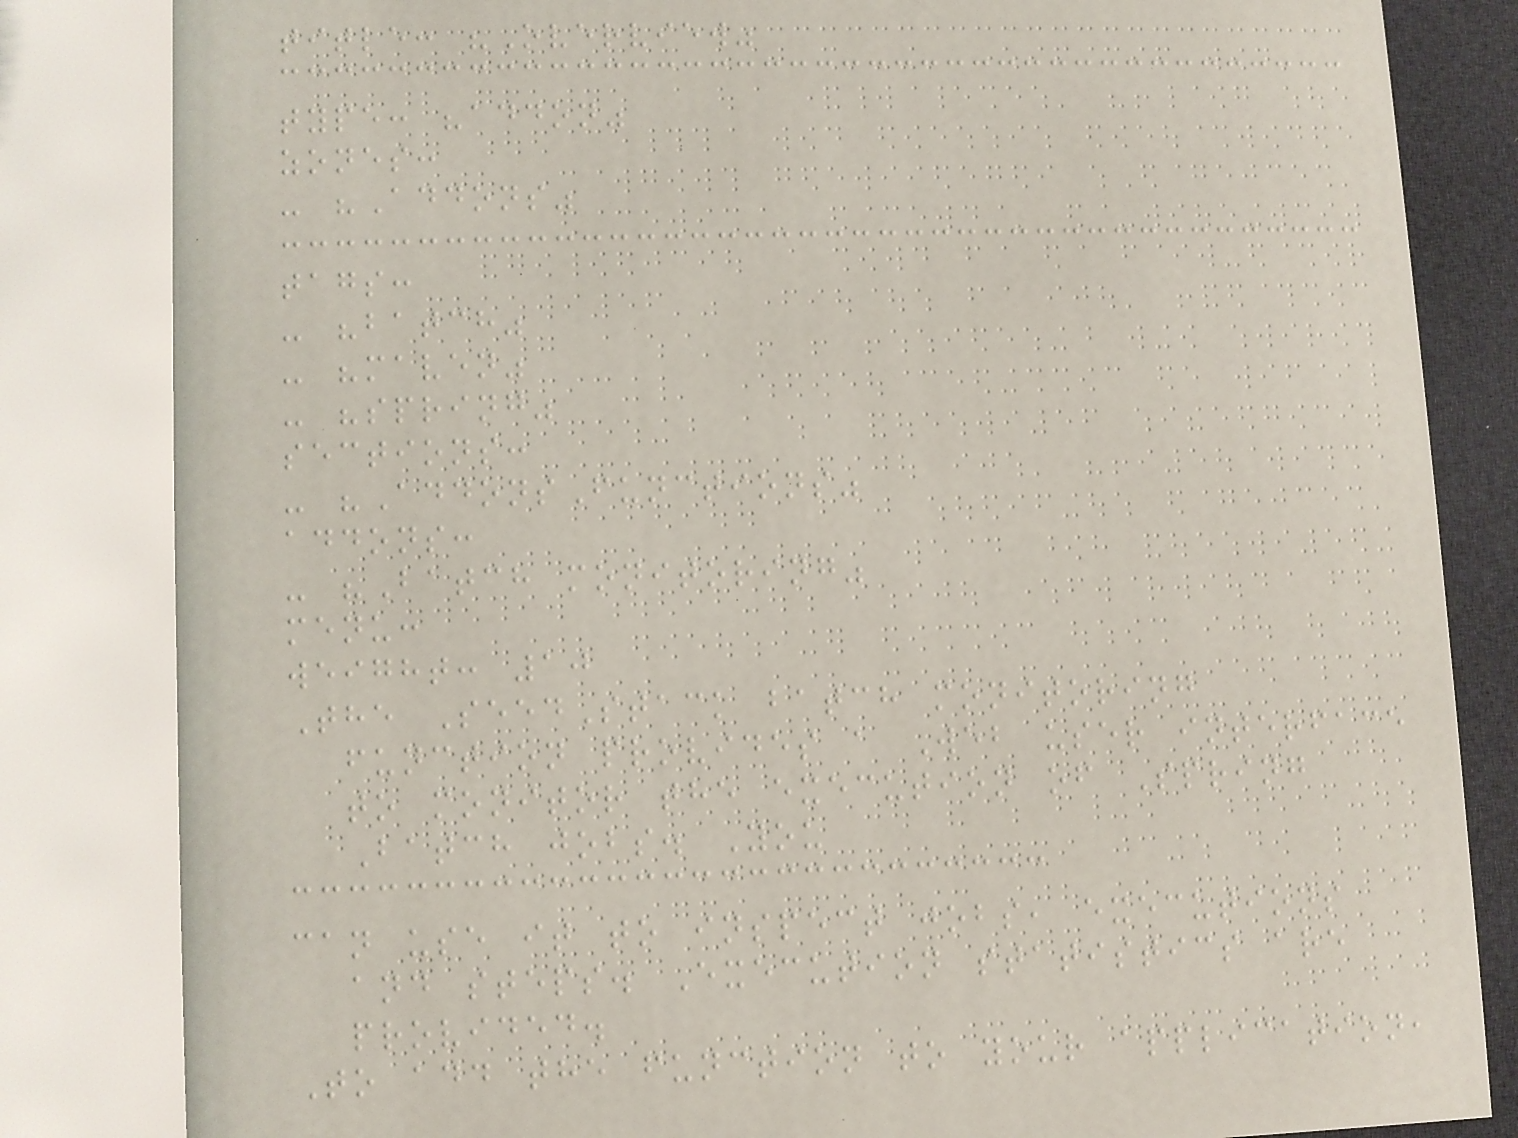title: "Overview"
type: "addon"
zones:
- "Addons"
tags:
- "batch"
- "maven"
- "spring"
sections:
- "AddonsFunctions"
addons:
- "Batch monitoring"
menu:
weight: 10
The SeedStack batch monitoring
function provides a Web user interface
to monitor the execution of Spring
Batch jobs. You
can use it to inspect jobs, executions
and steps. Execution statistics are
provided.
To add the function to your application,
